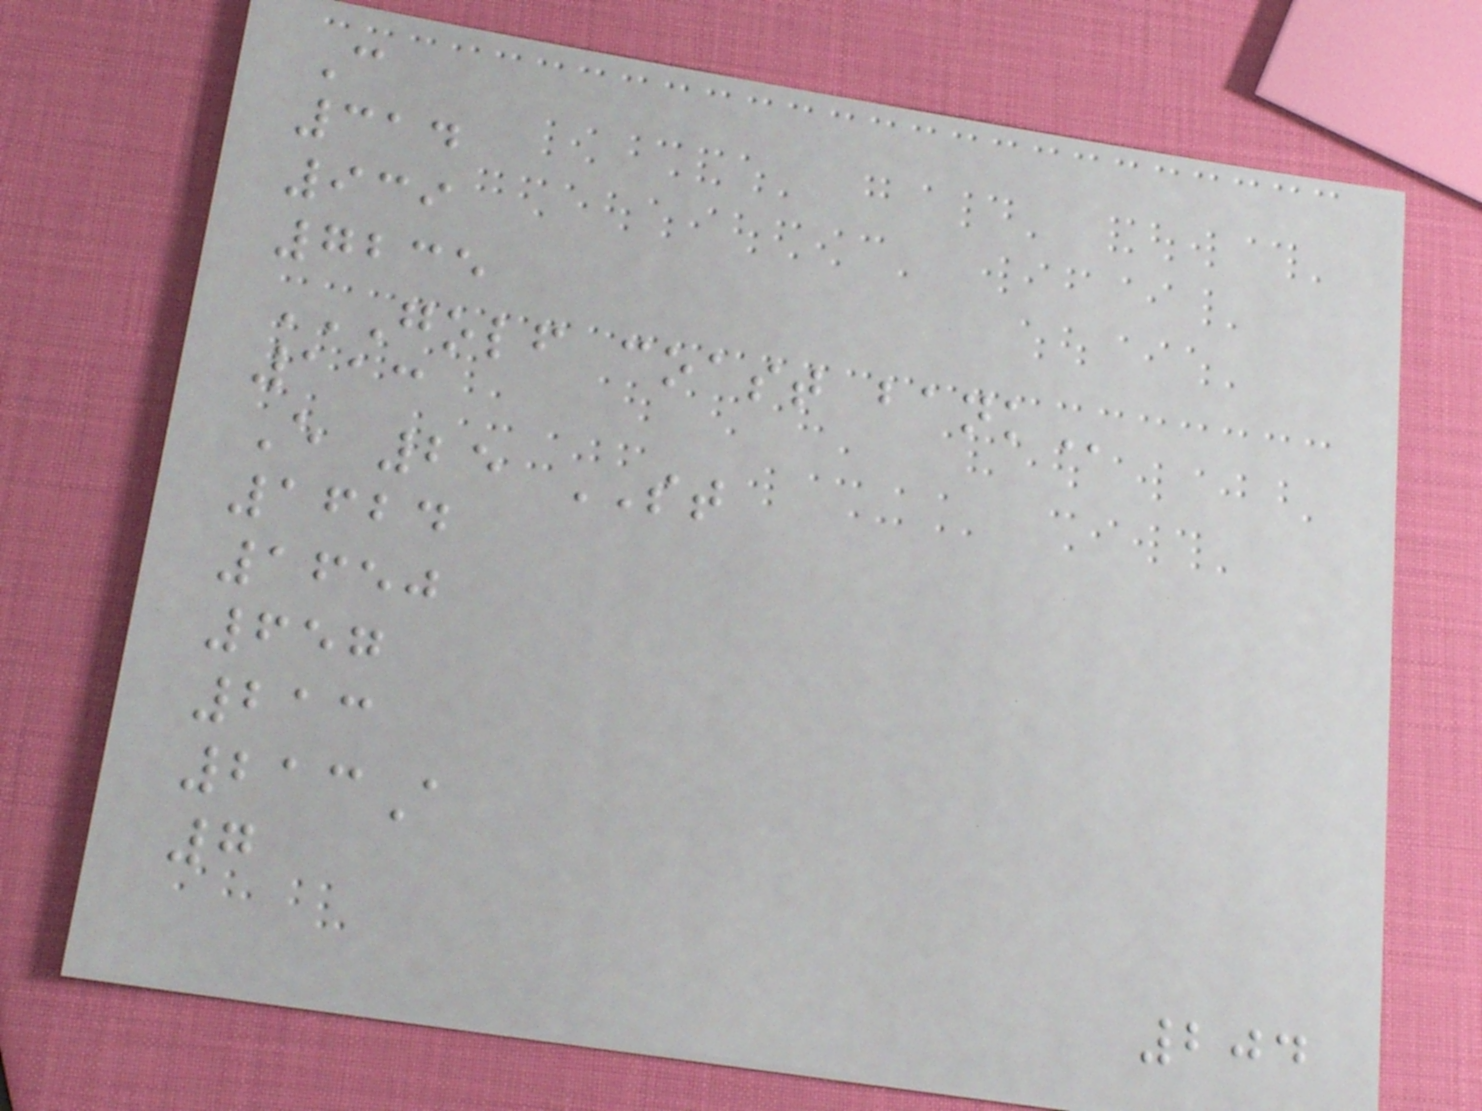C
314
939
7235
GOLF COAST BANK
113
E 25 ST
1624
1650
657
213
213A
7
204
